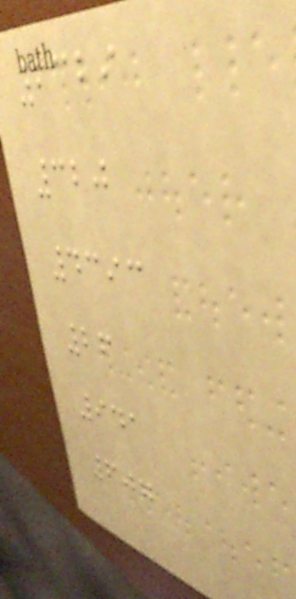2329
320
4393
26
941
607
